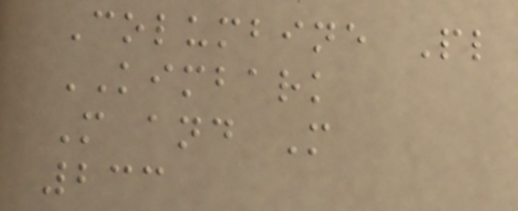Columbine Pl
KIMBARK
M and M
233
